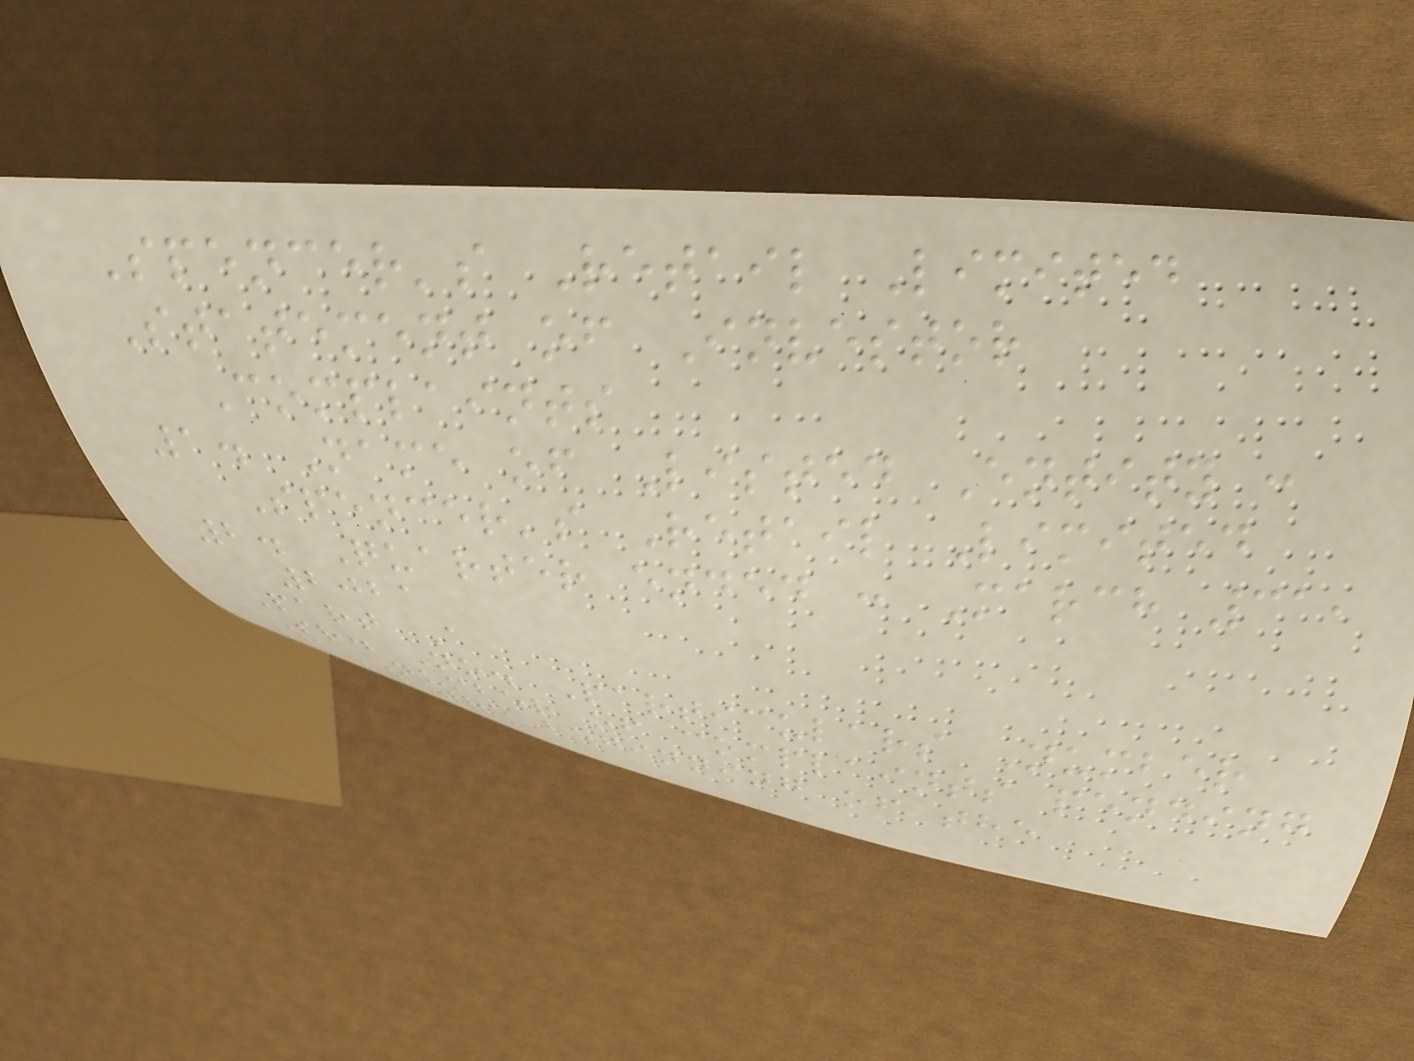Spencer's Retail Limited
Statement of Investor
Complaints
1. Name of Listed Entity :
Spencer's Retail Limited
2. Quarter ended : March 31,
2021
Part A
Sr. No. Particulars Number
1 Number of complaints pending
at the beginning of the
